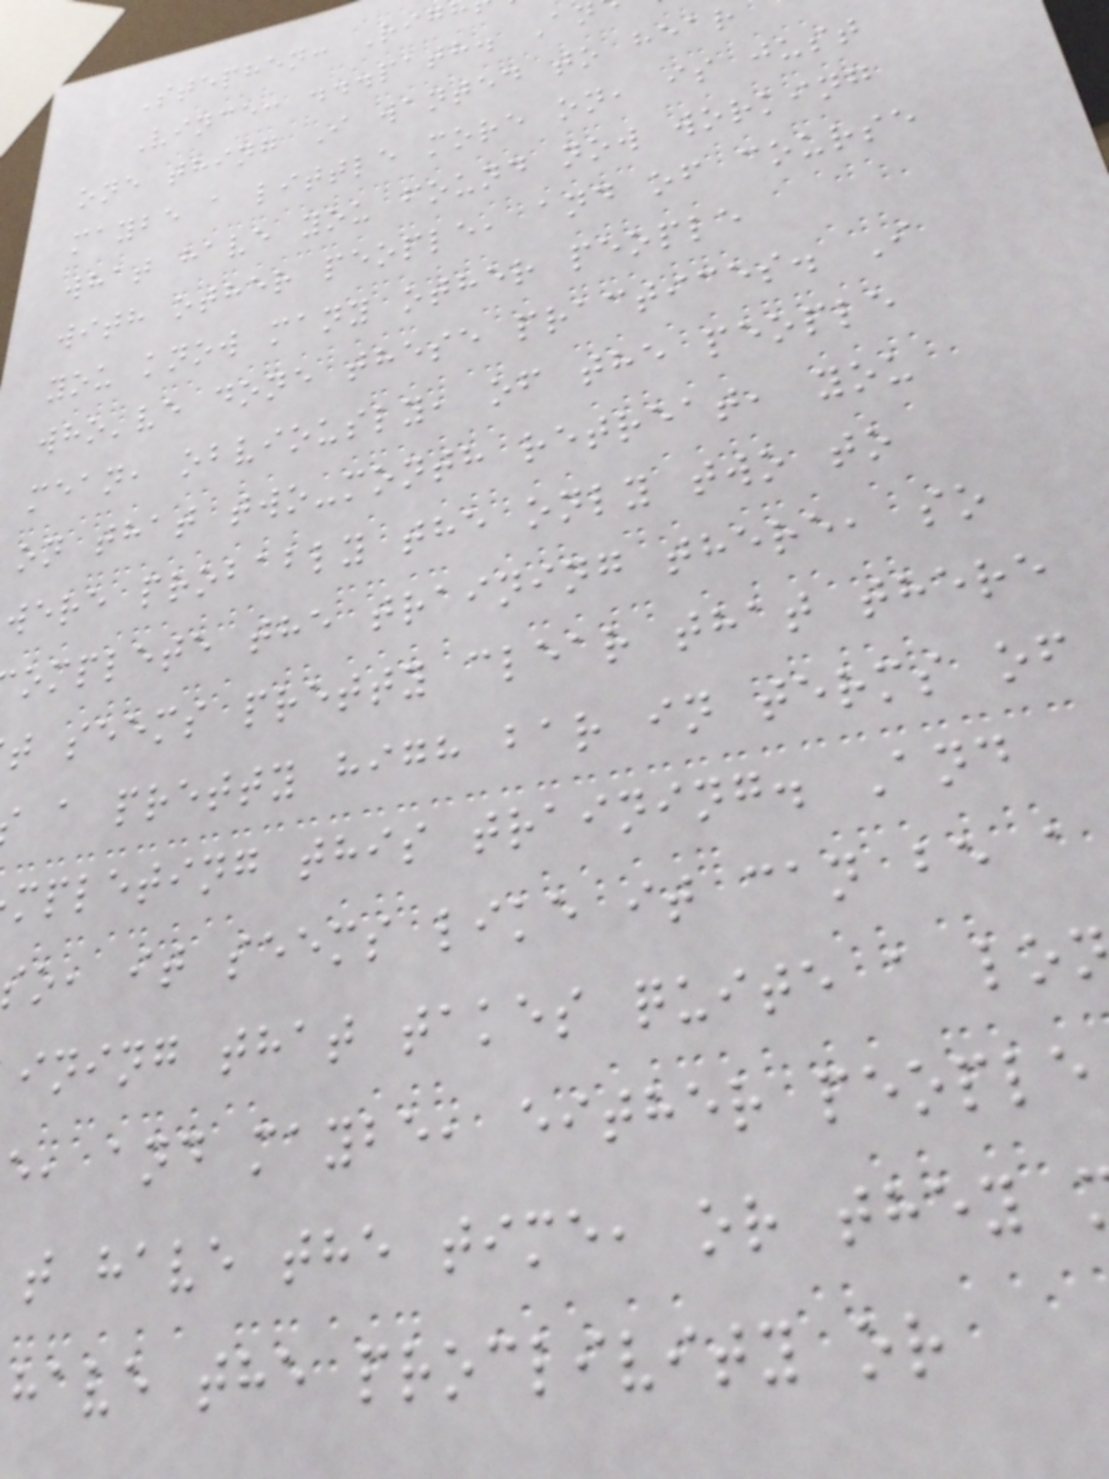Stephen: Rig
Vince: ...path. An
one thing I wanted to hear
maybe a little more on, is just
what have you found now working
with other people, and of course
you know many other people
who've done these practices. I
mean, obviously, of the people
on that two-month retreat, you
were probably the only two to
omplete the training there, so
t seems pretty clear that there
a pretty high bar in terms of
mpleting this training. And
o, it seems like it can be a
ining that takes quite a lo
e, and maybe, either people
t have the time, or they
have the proclivity or
